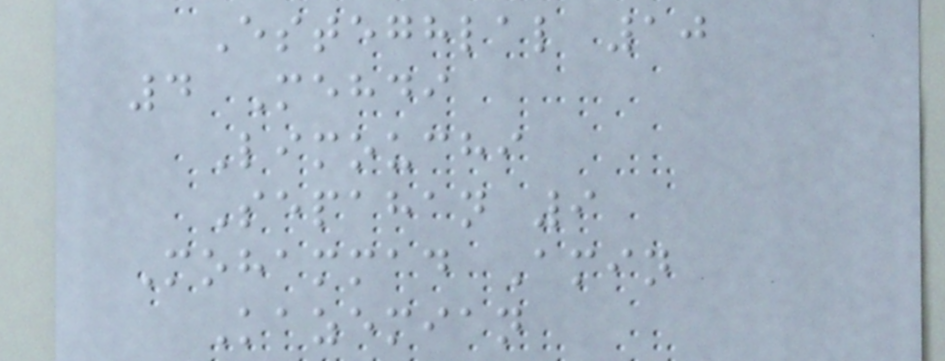Esteghlal 10
4 Mehdi
Limouchi
Sepahan 9
Mohammad Amin
Kazemian
